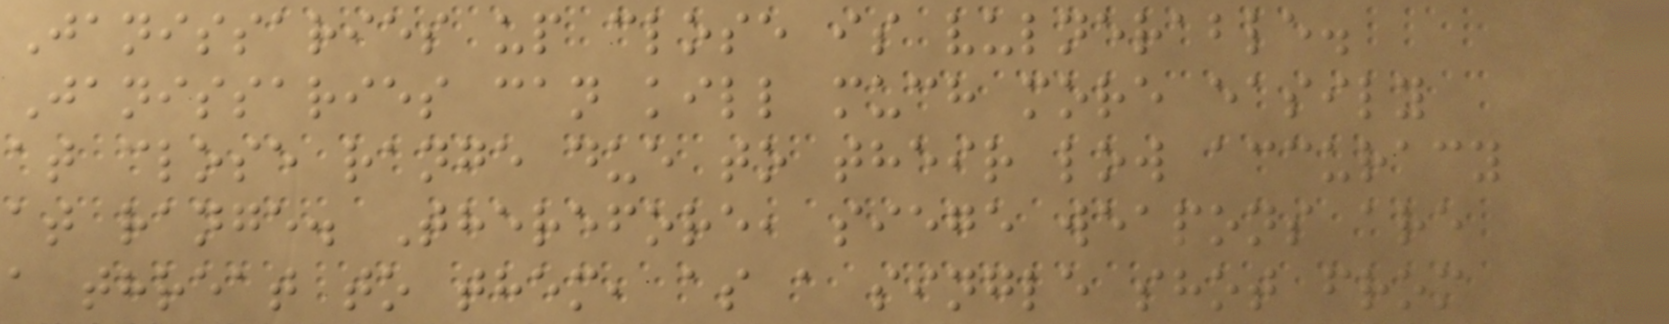Janissaries up close is vulnerable.
Janissaries can kill much more easily
at close range due to their low accuracy
at range. Therefore, siege weapons are
a threat to them, as a single shot from
